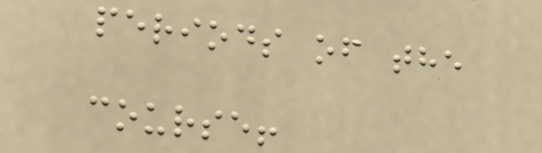periods of the
course!
